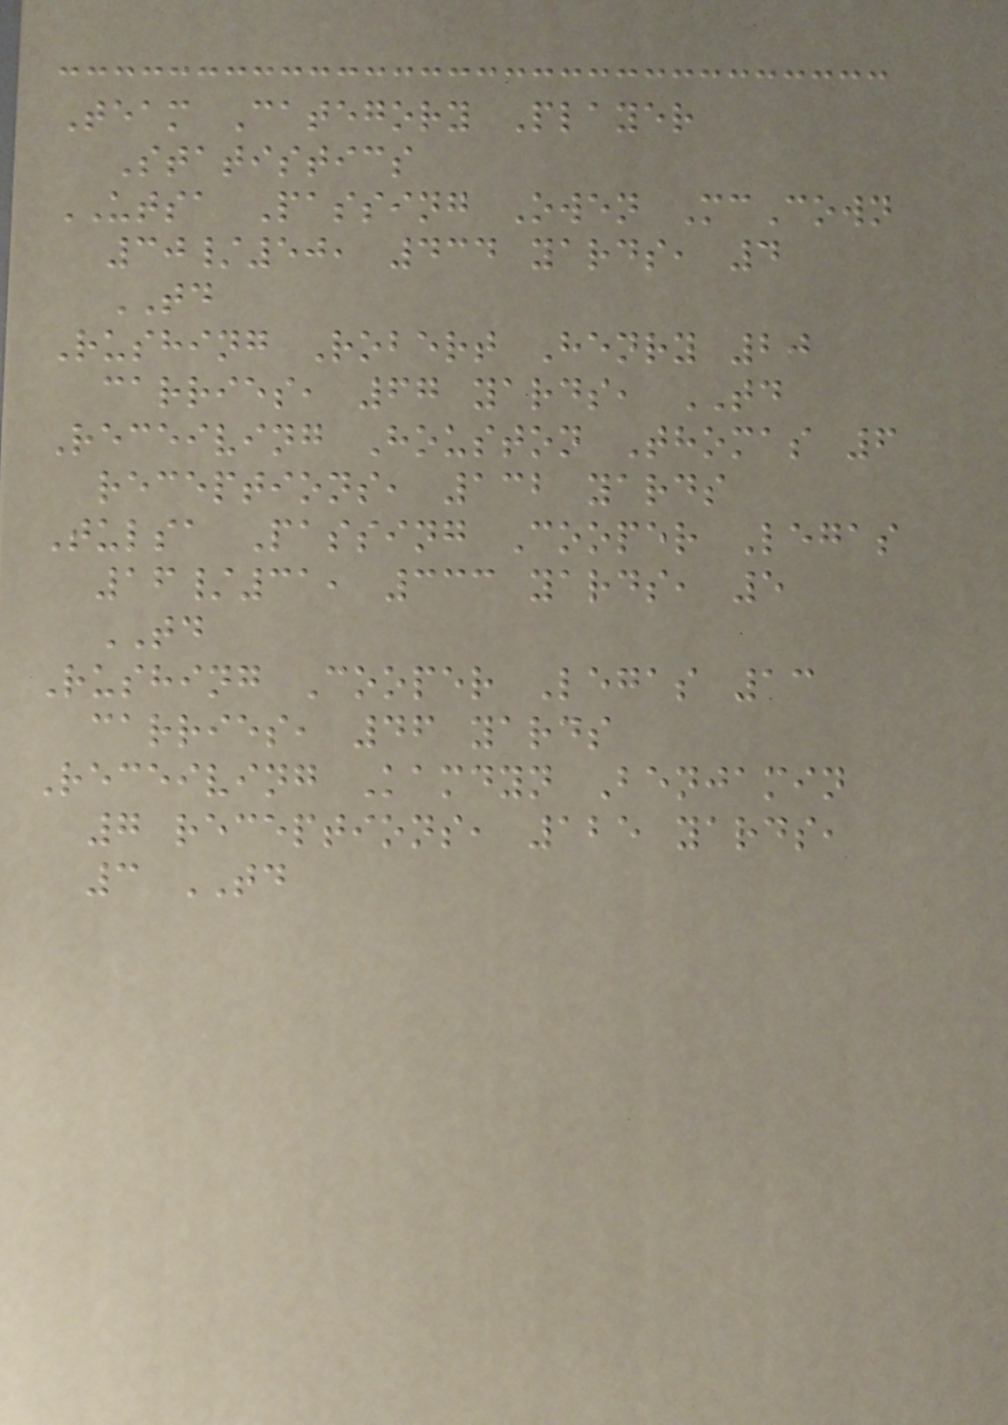Team Category Player
Statistics
UTSA Passing Owen McCown
30/50, 434 yards, 4
TD
Rushing Robert Henry 20
carries, 67 yards, TD
Receiving Houston Thomas 6
receptions, 132 yards
Tulsa Passing Cooper Legas
16/31, 333 yards, 5
TD
Rushing Cooper Legas 13
carries, 46 yards
Receiving Kamdyn Benjamin
7 receptions, 125 yards,
3 TD
